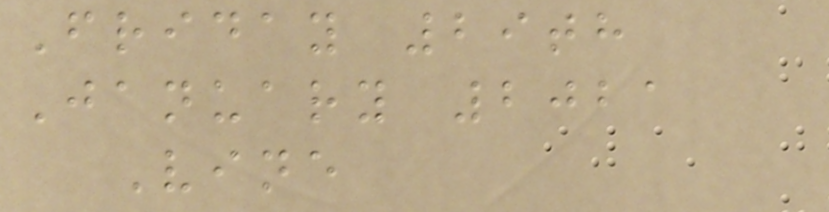Friday 29th
January 2021
Vine
